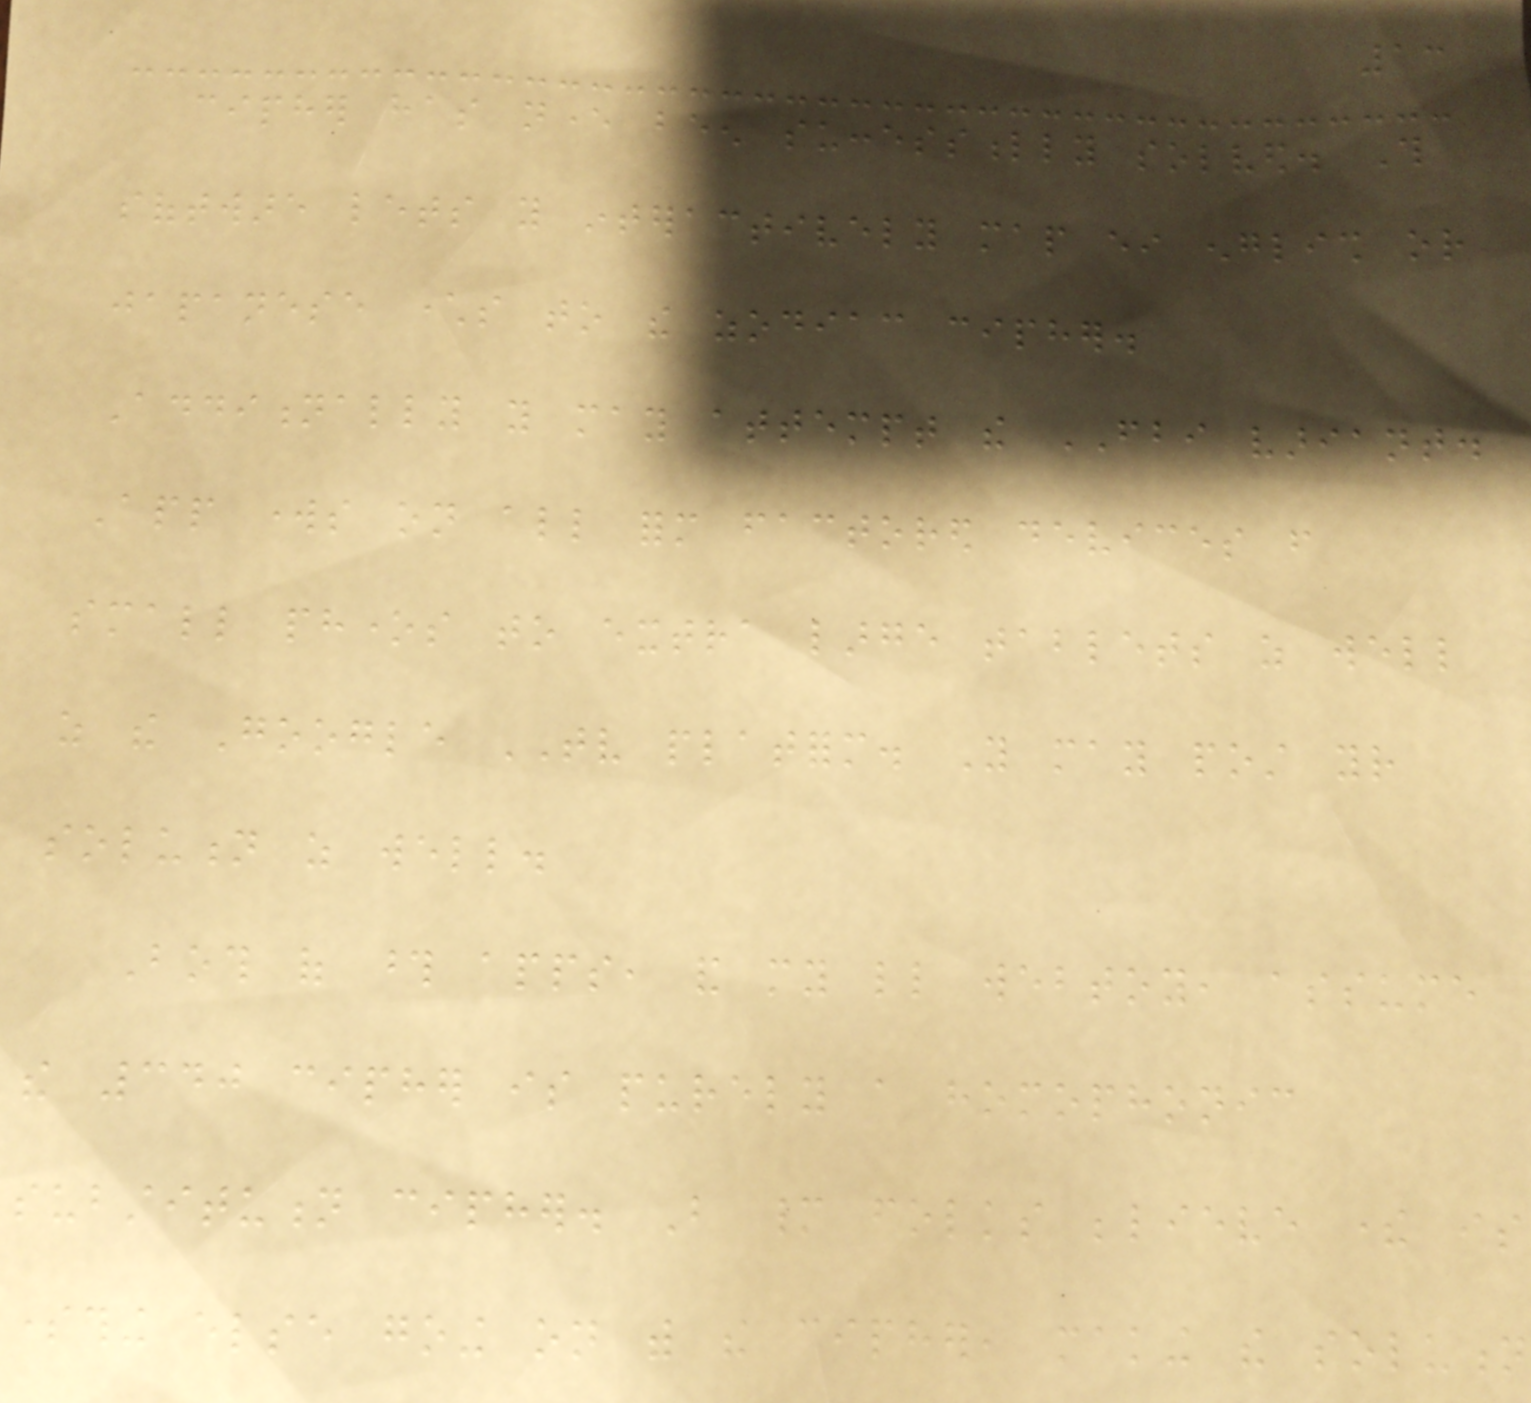13
cipher has never been successfully solved. This
software lets you interactively map either english or
japanese characters to the zodiac cipher.
Additionally you may attempt the FBI variant.
App works on all form factored devices from
small phones to extra large tablets as well
as the Google TV platform. You may post your
solution as well.
Both of those apps, and my little webtoy, assume
the 340 cipher is purely a homophonic
substitution cipher. But many folks believe there is
something else going on with the cipher, making the solution
